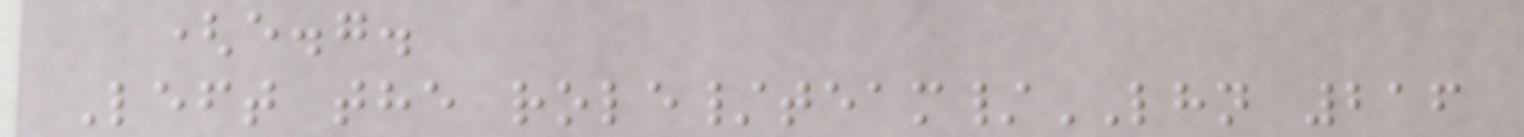(e.g.
Left the role/team/LHN 216
